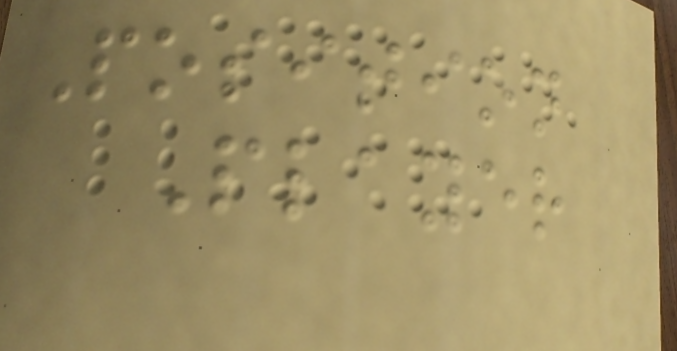Position
Player
